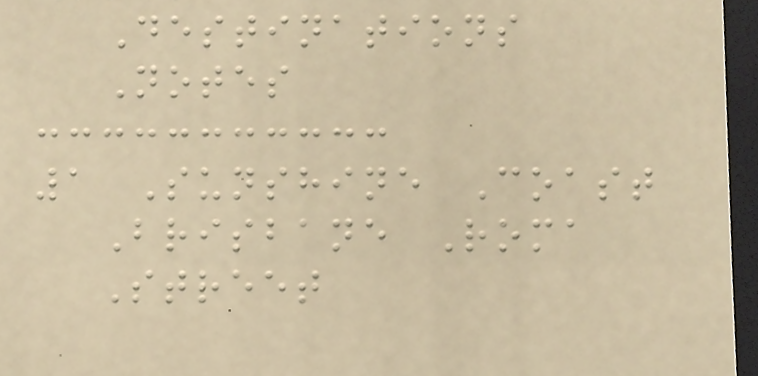Destinations
Notes
1 Sunshine Coast
Brisbane Roma
Street
